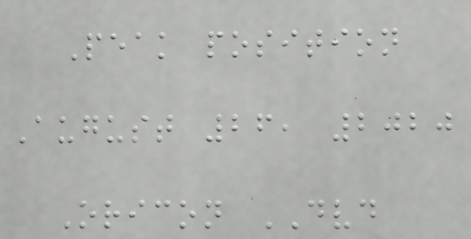Peak position
August 26, 2020
Oricon DVD
